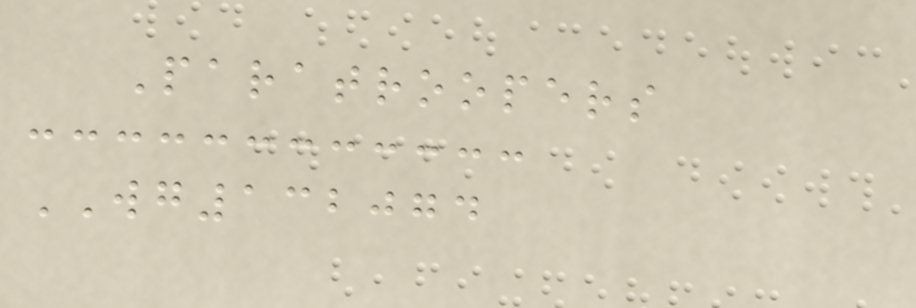Paratroopers
WG132074
